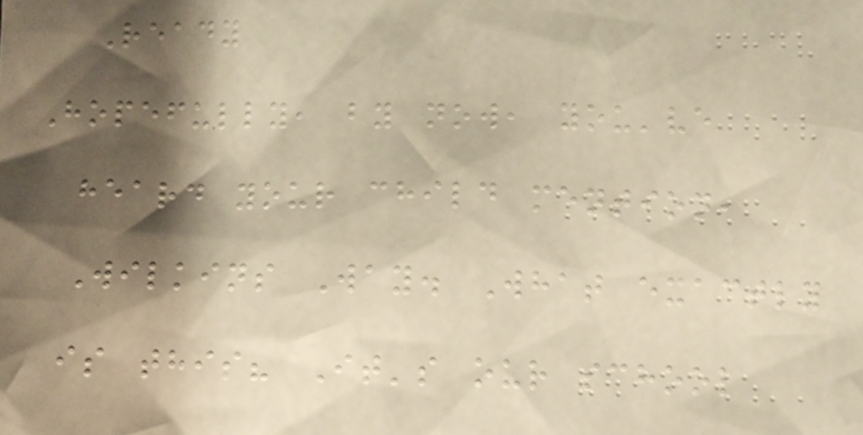Ready
Hopefully, by now, you've
heard your child mention,
Wilkins Way. What exactly
is this? It's our school
